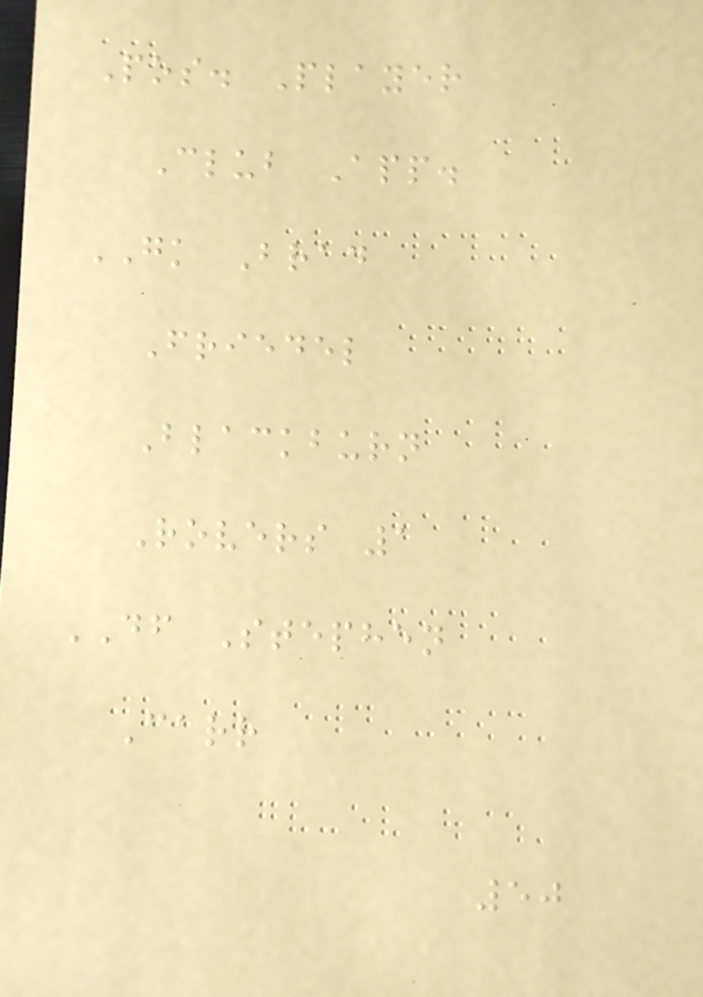Pos. Player
Club App.
GK Brad
Friedel
Blackburn
Rovers 1
DF Stephen
Carr
50
